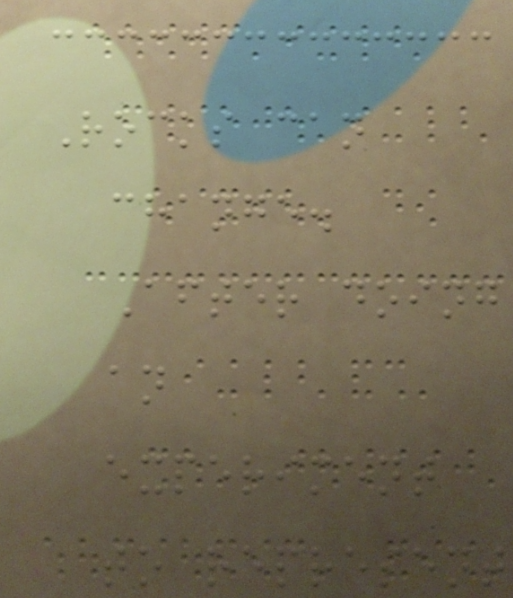Rocks can
change.
After doing
an
experiment
to represent
